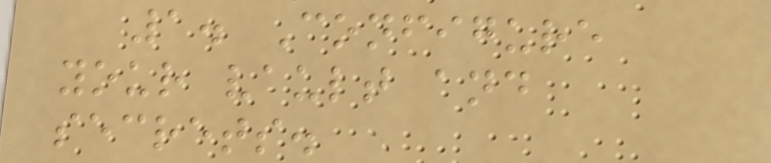1. Configure
your vault and
secrets.
